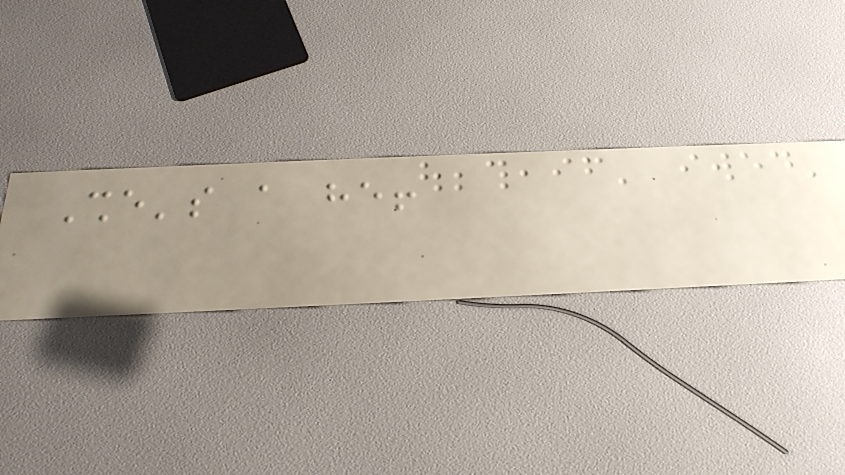She's a he!
